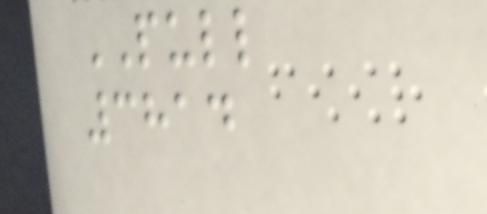PULL
3814
